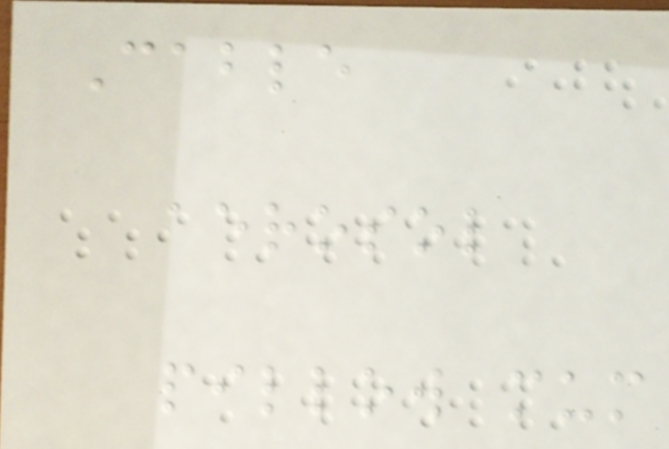Cable
aerosol
pillow mum
